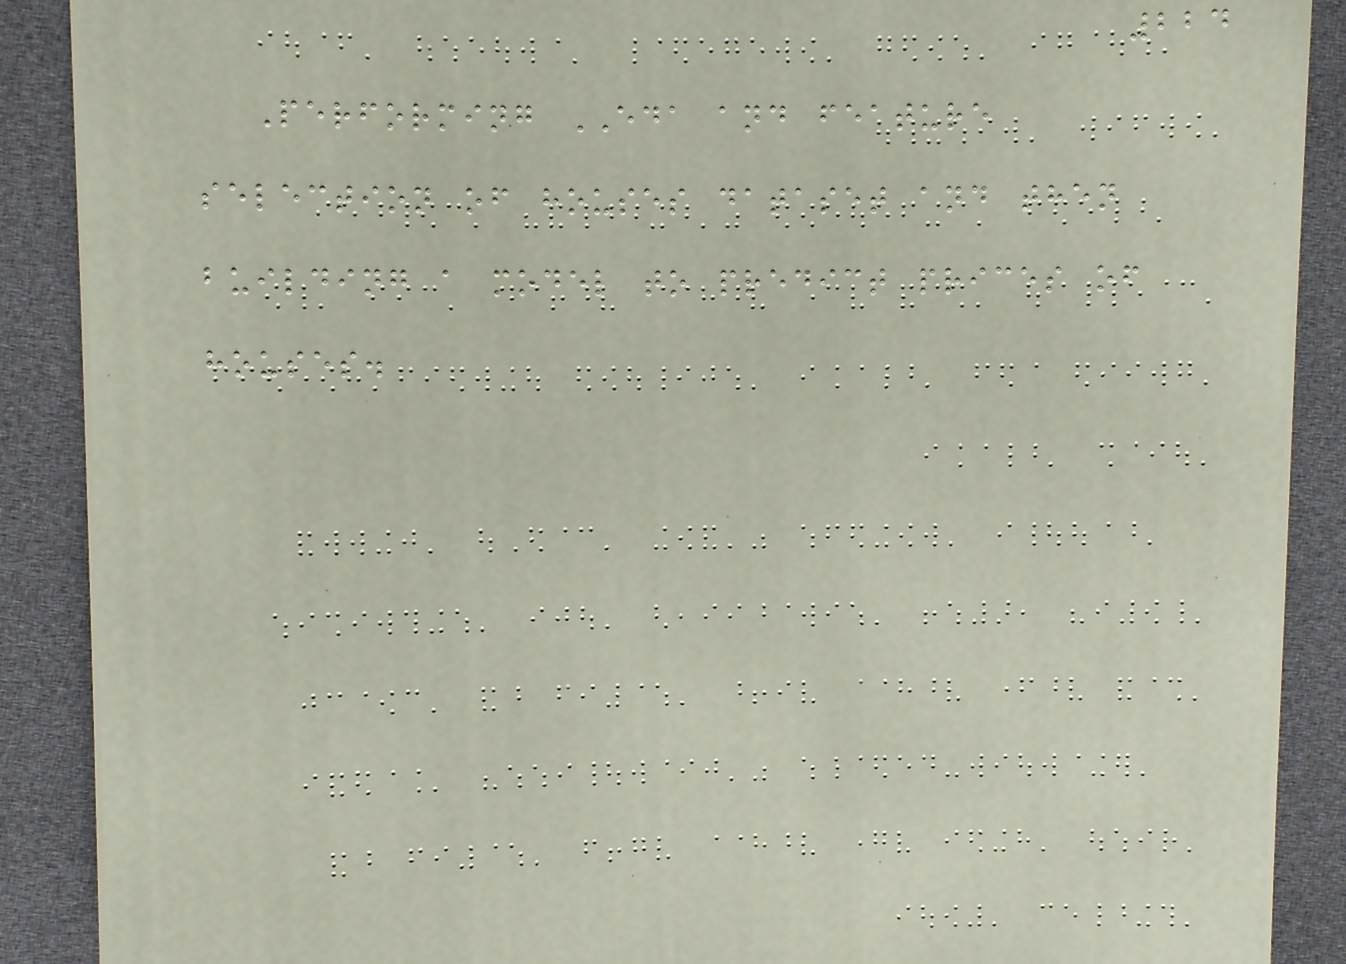224
Performing EDA and feature
selection of houses dataset and then
building a model to predict prices of
houses.
